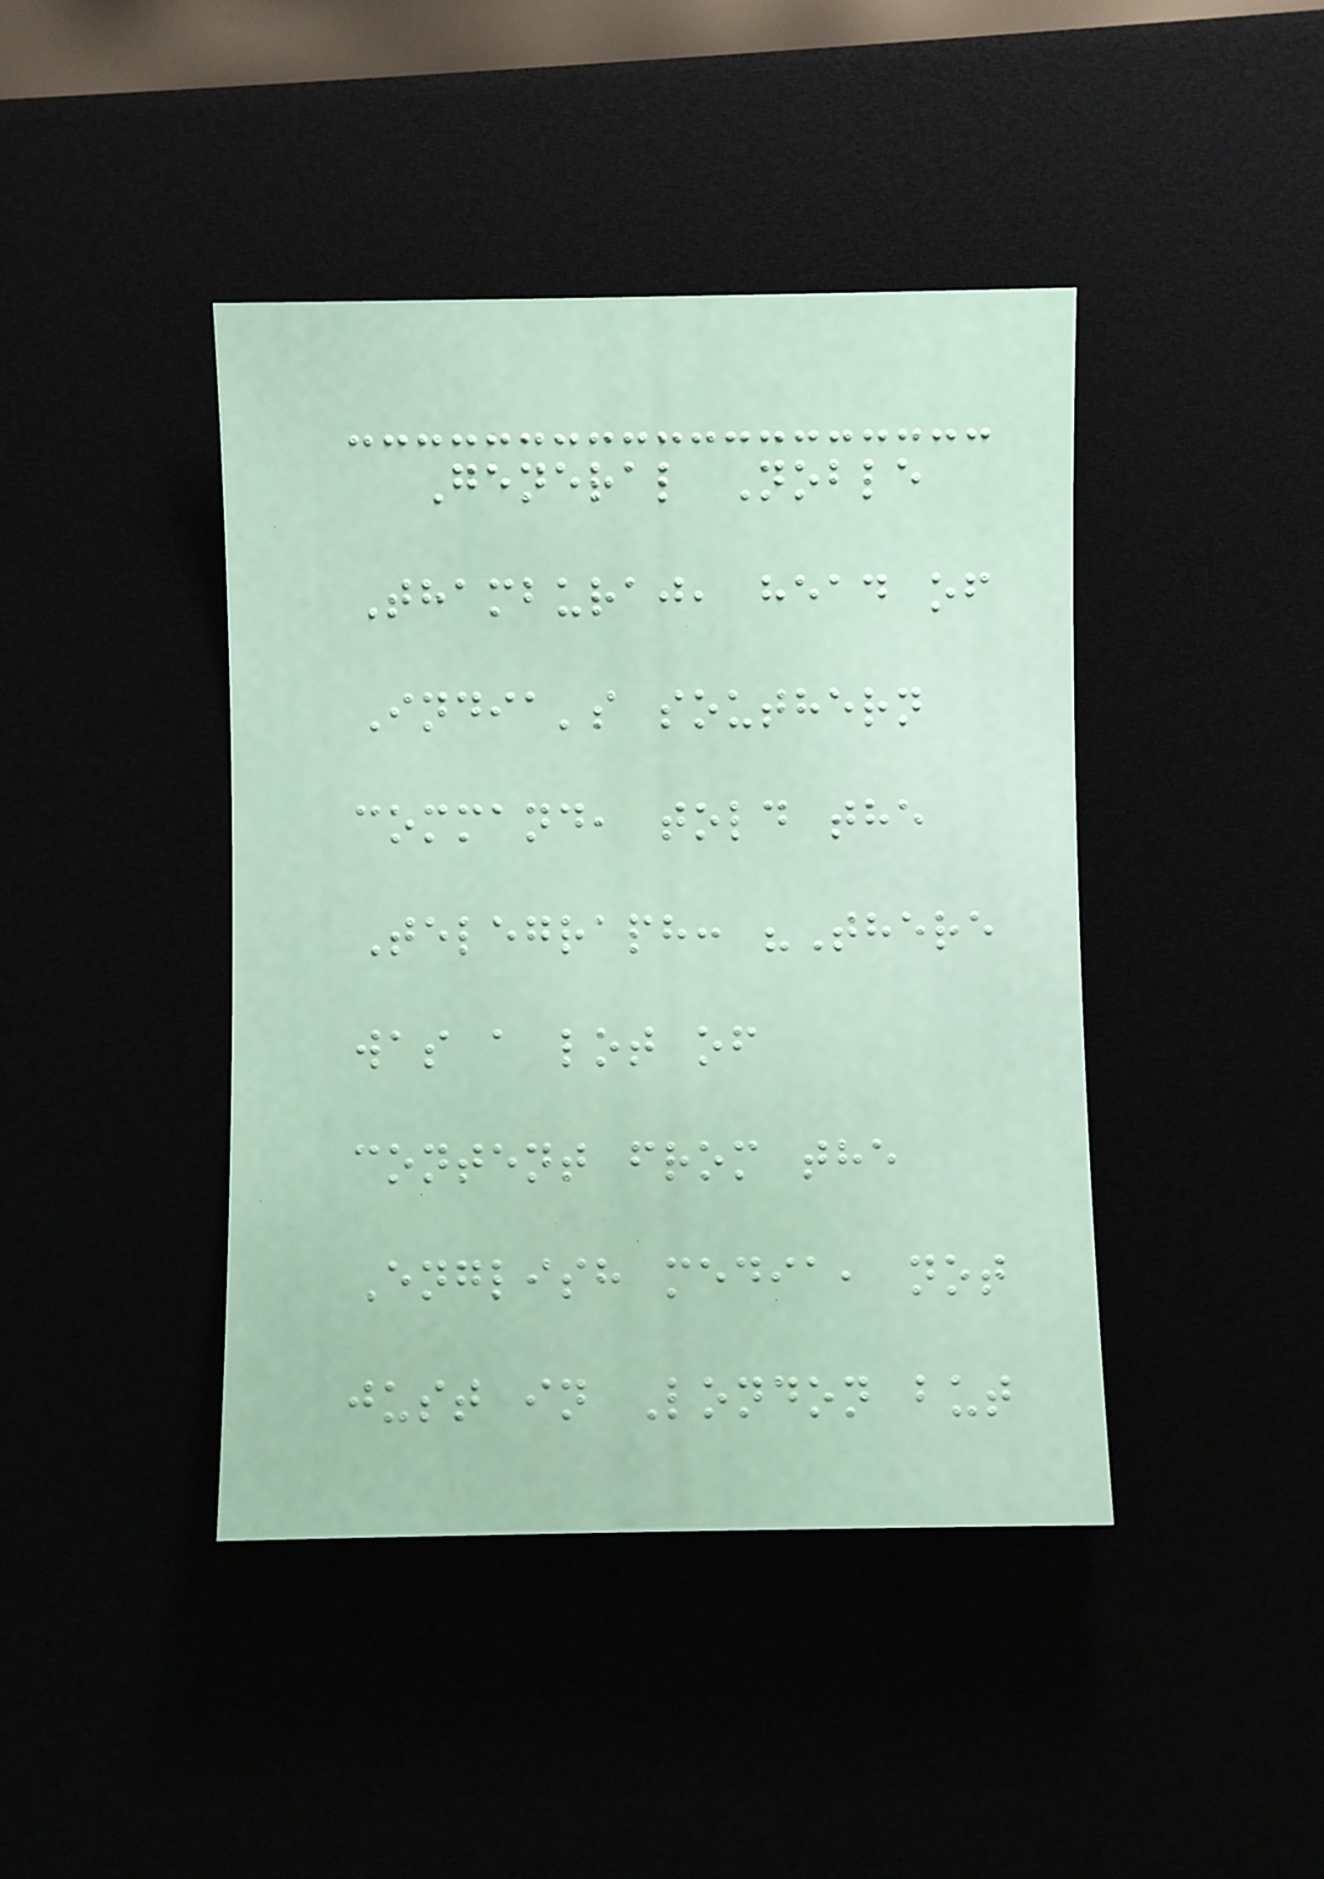General Noble
Thamburaj, head of
India's southern
command, told the
Telegraph: "There
was a lot of
content from the
English media, not
just in London but
